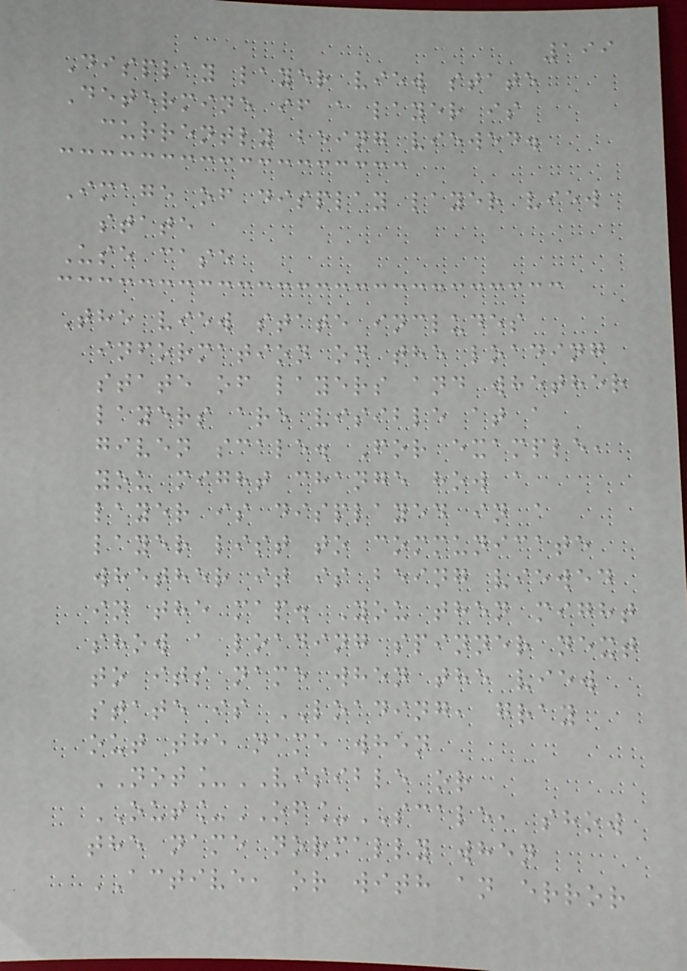199
Display layer view state
Determine if a layer is
currently being viewed.
Image of display layer view
state
Use case
The view state includes
information on the loading
state of layers and whether
layers are visible at a
given scale. For example,
you might change how a
layer is displayed in a
layer list to communicate
whether it is being viewed
in the map. You then might
show a loading spinner next
to its name when the view
state is LOADING, gray
out the name when
NOT_VISIBLE or
OUT_OF_SCALE, show
the name normally when
ACTIVE, or with an error
